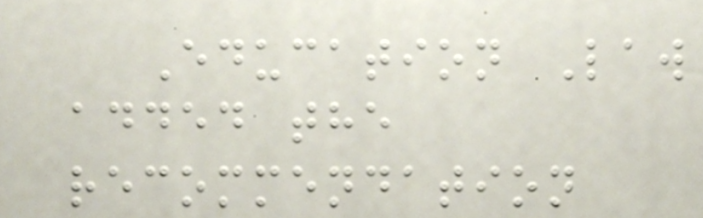Education Law
added the
recommendation
